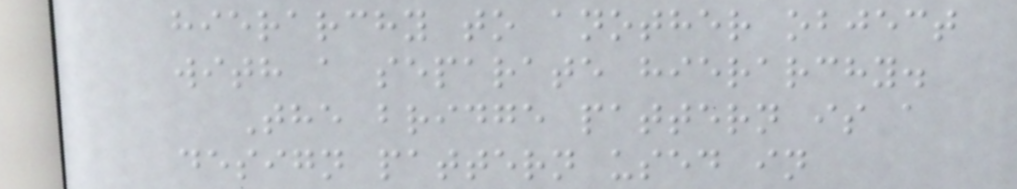hierarchy to another object
with a separate hierarchy.
The bridge pattern is a
design pattern used in
